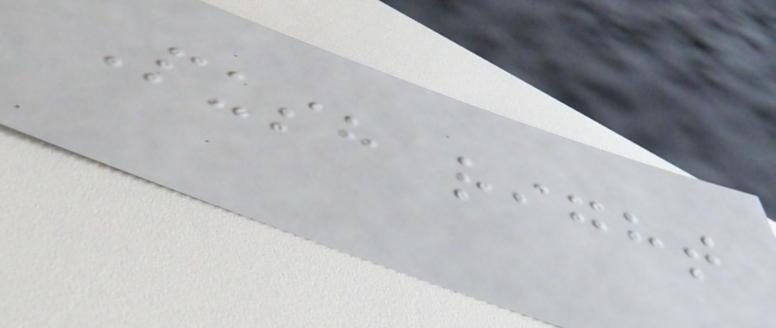Push right
